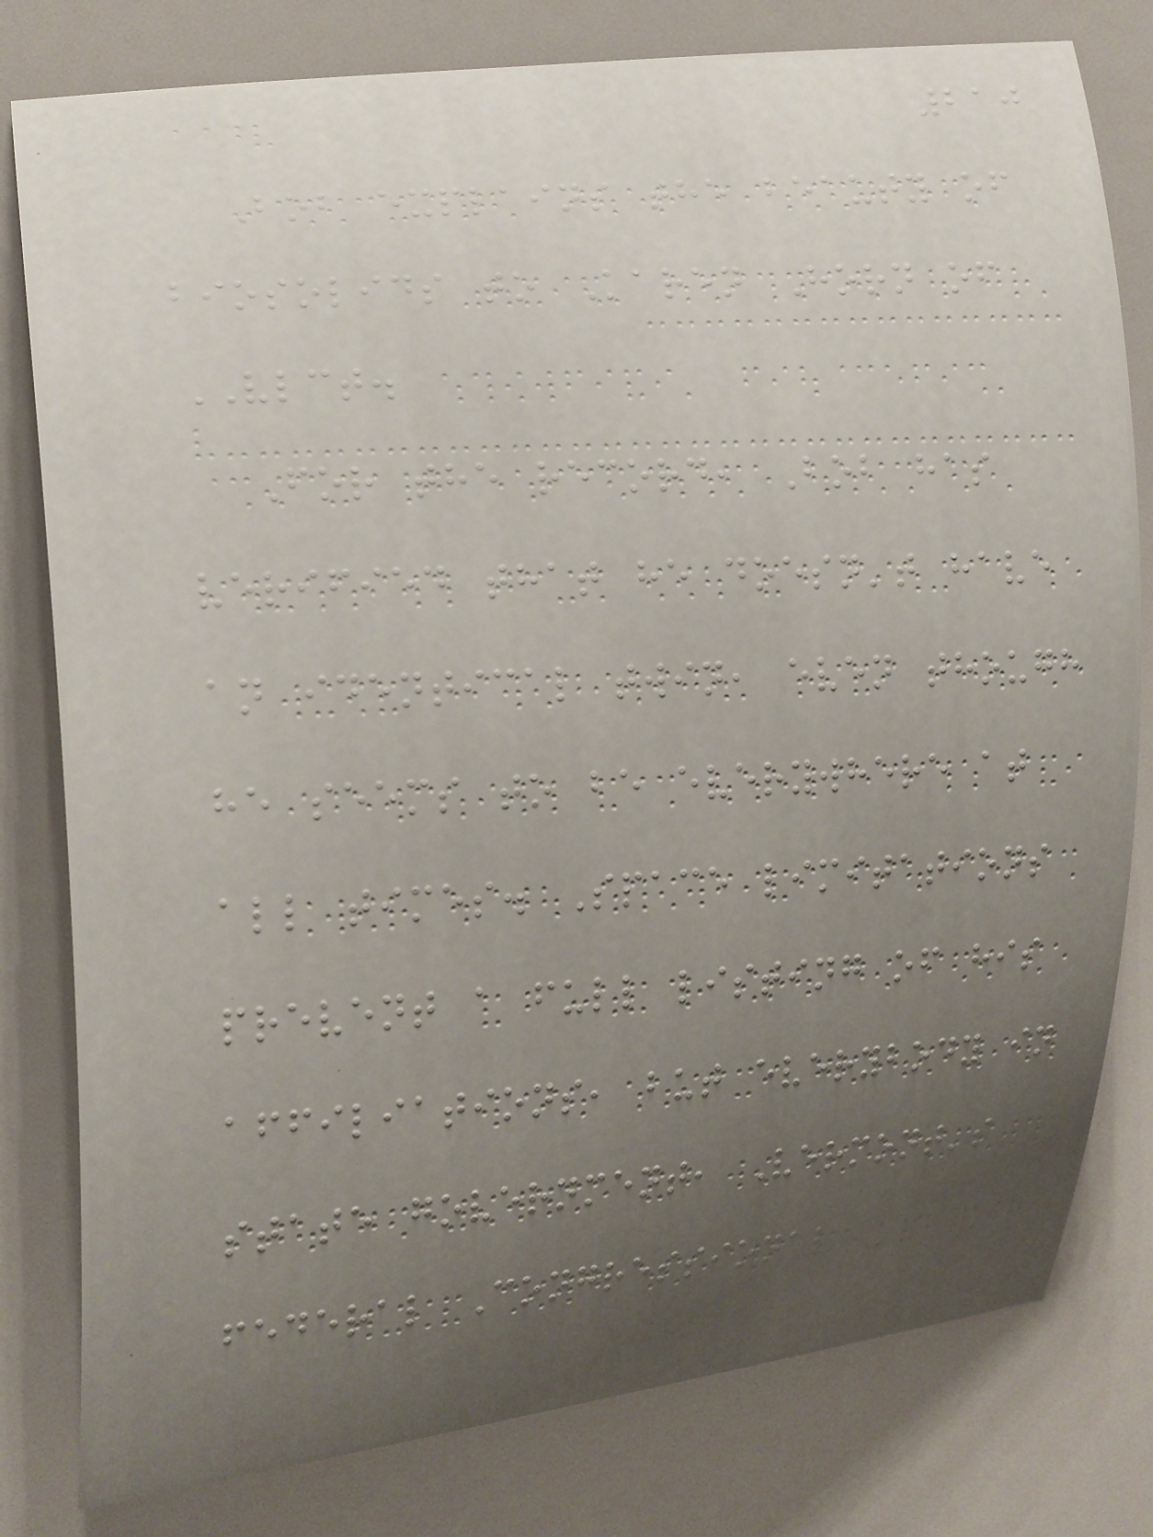210
Bob explains the beauty of
biosolids to Karen Horn of
VLCT.
For the record, Bob has
verified that he doesn't have
an identical twin, even though
he seems to be everywhere at
all times. Space limitations
prevent a full listing of his
affiliations, but everybody in
state government, Vermont's
federal Congressional
